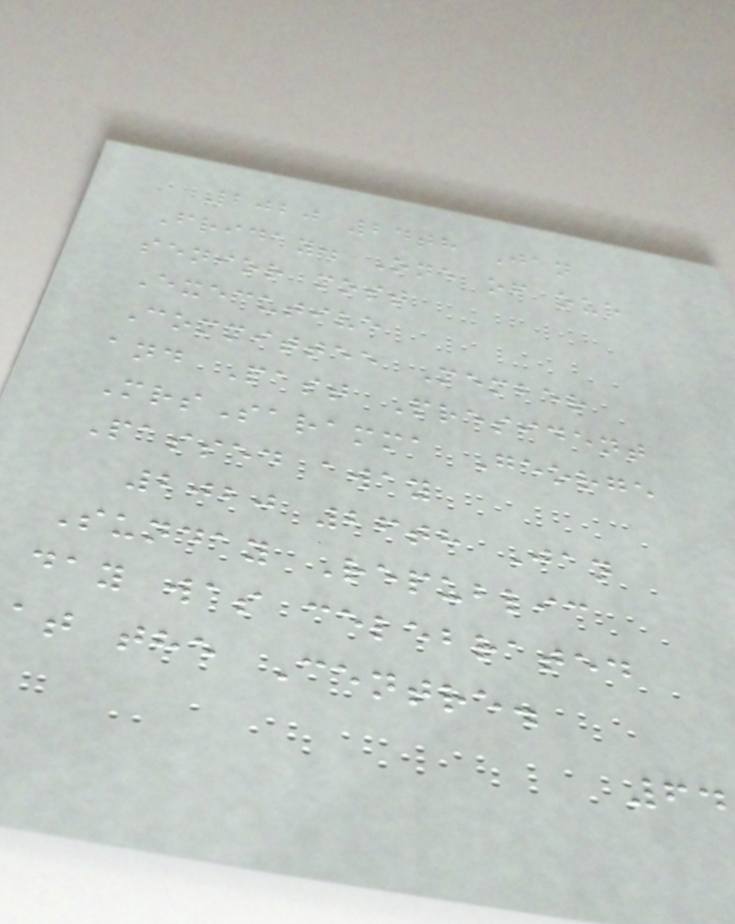2020 24th Jan
Friday. One of our
senior most
Executive
Committee Member
and Past President
MrsSaramma George
Passed away
2020 26th Jan
Sunday Republic
day was celebrated
at the Centre.
64
